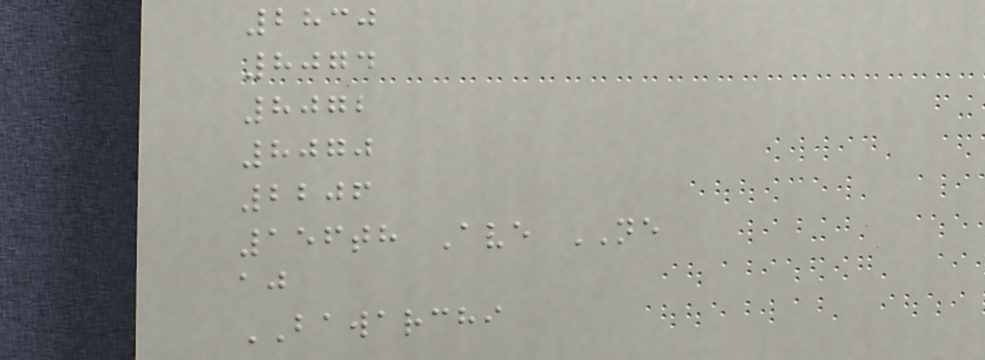2830
8074
8072
8070
2206
156th Ave NE
aj
BAWARCHI
